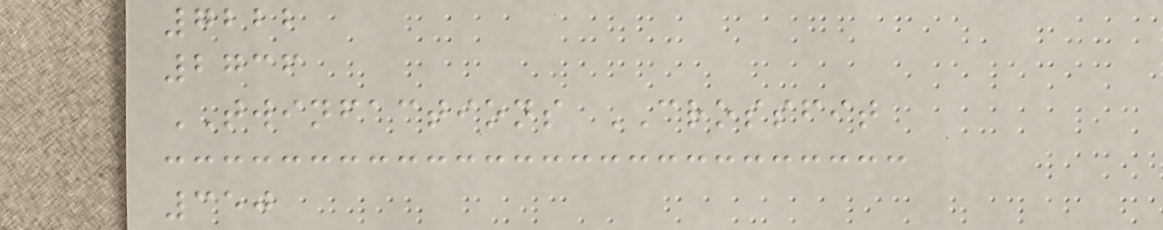7222
2736
TWINFACTIONS CROSSFIT
350
